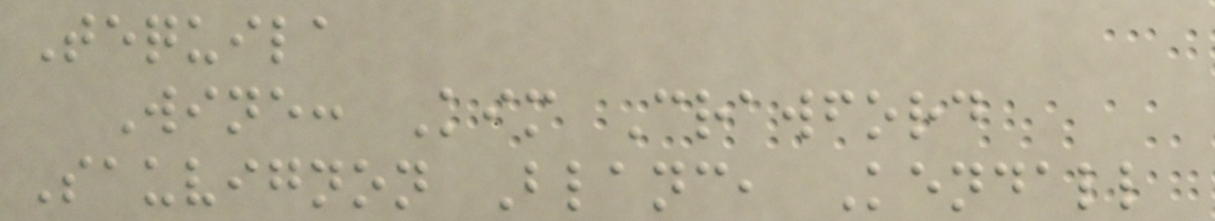Tequila
Wine: Kim Crawford
Sauvignon Blanc, Kendall
